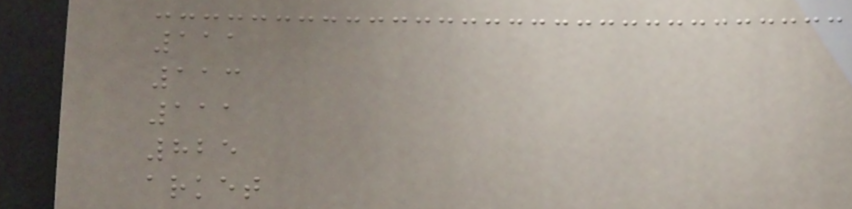111
113
111
825
arket
